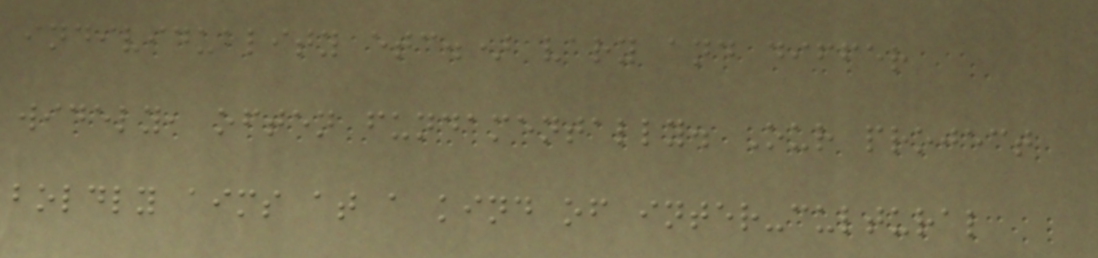individuality etc.) vary and differ
widely, often fundamentally. Our project
boldly aims at a kind of inter-cultural
